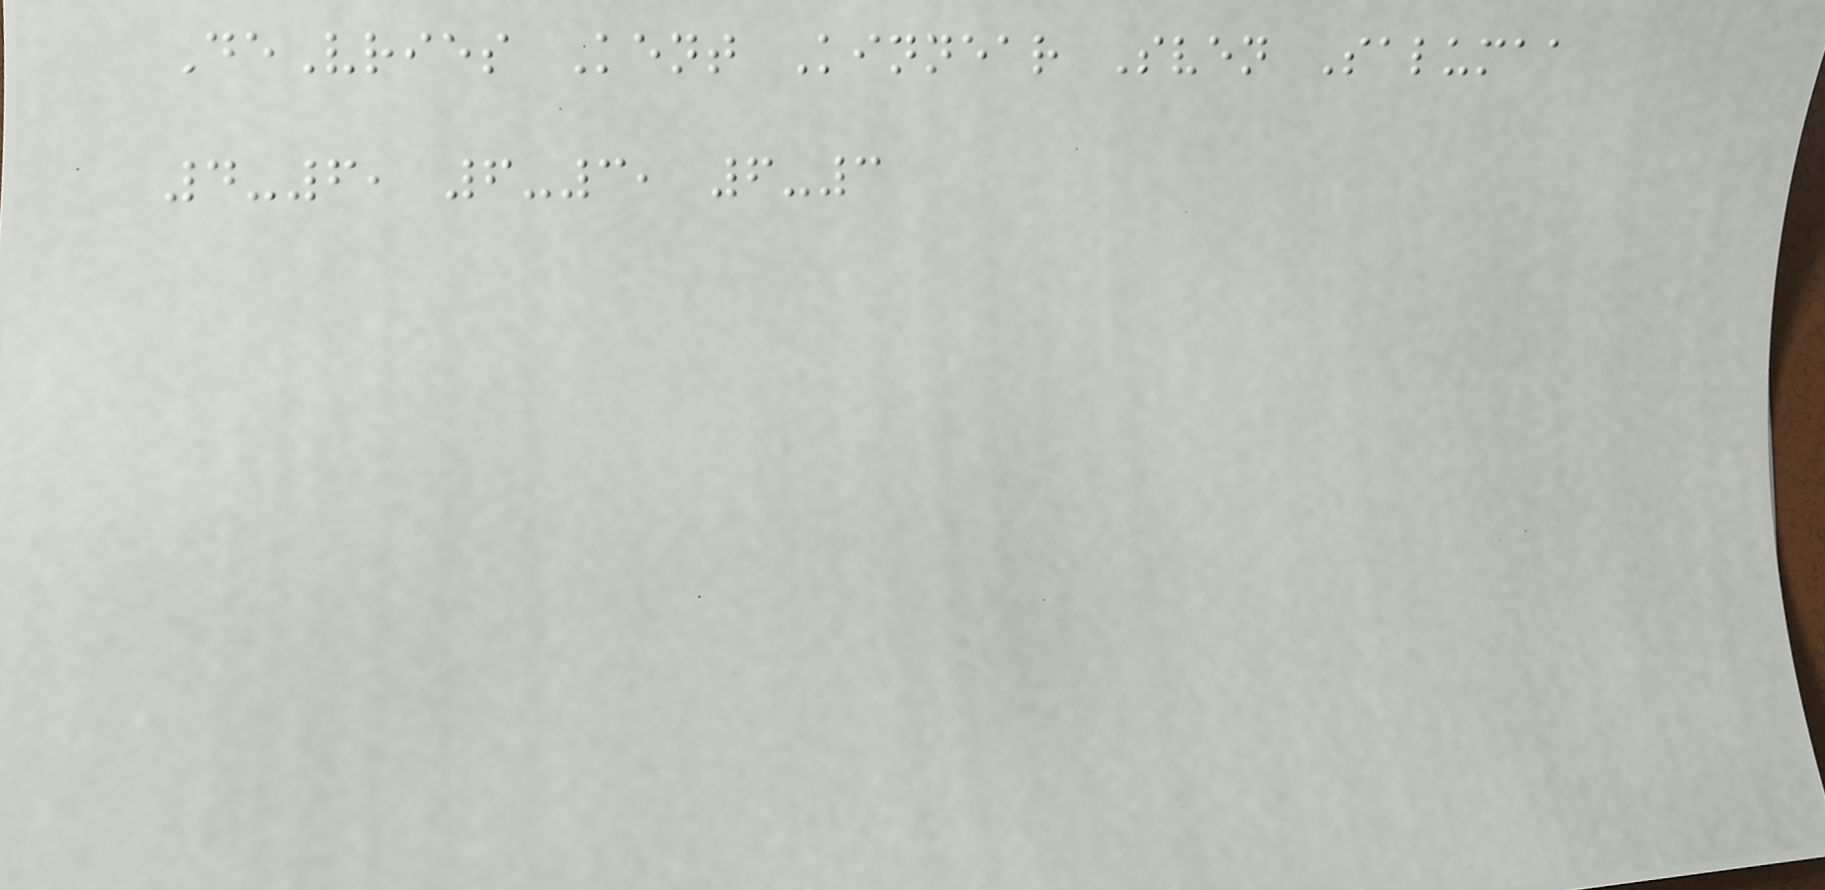DeVries Kent Kinnear Sven Salumaa
4-6, 6-3, 6-3
